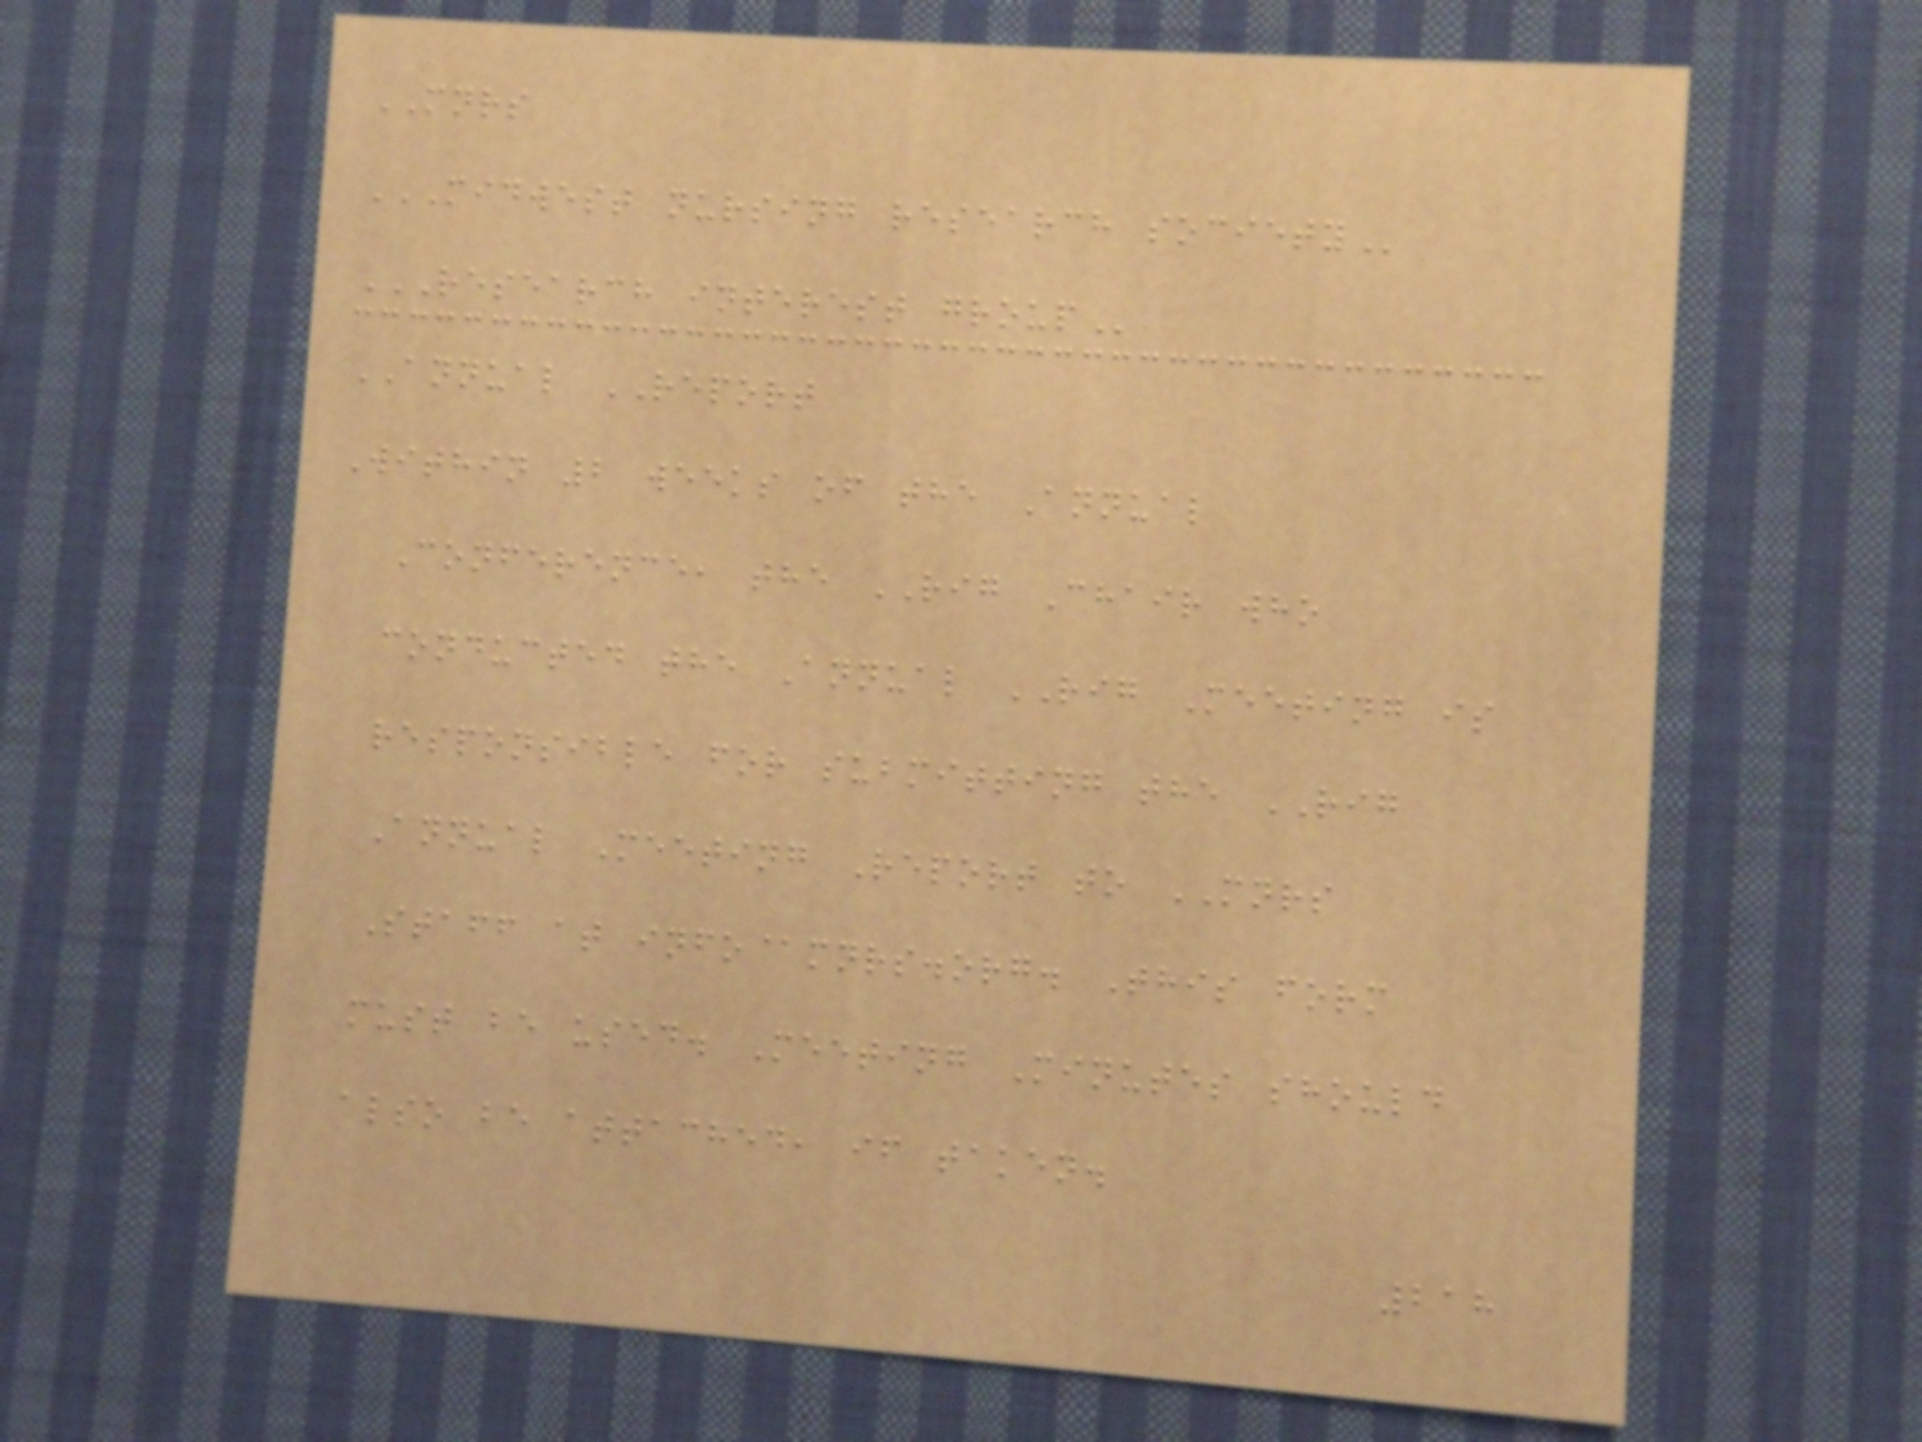MNRS
MIDWEST NURSING RESEARCH SOCIETY
RESEARCH INTEREST GROUP
ANNUAL REPORT
Within 2 weeks of the Annual
Conference, the RIG Chair who
conducted the Annual RIG Meeting is
responsible for submitting the RIG
Annual Meeting Report to MNRS
Staff at info@mnrs.org. This form
must be used. Meeting Minutes should
also be attached, if taken.
218
